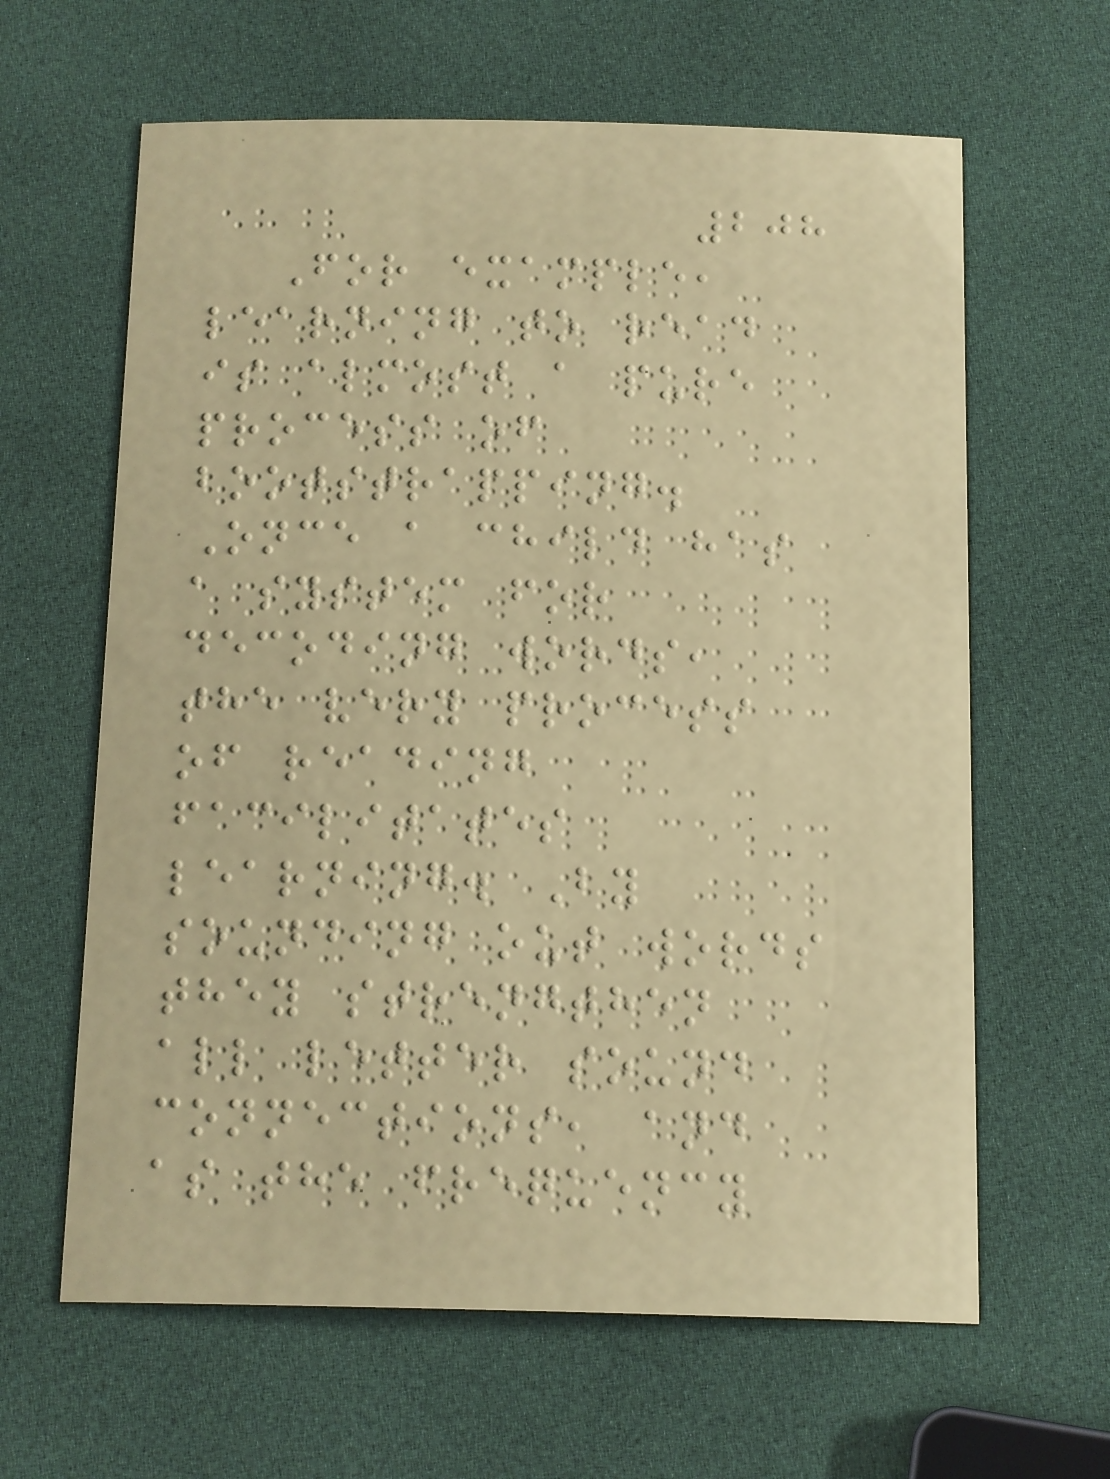208
For example,
learning to read
is almost a pure
process of
bootstrapping.
Once a child has
a system for
decoding words,
the very process
of reading
facilitates
learning. By
sounding out words
they strengthen
all letter sound
connections, and
as the frequency
